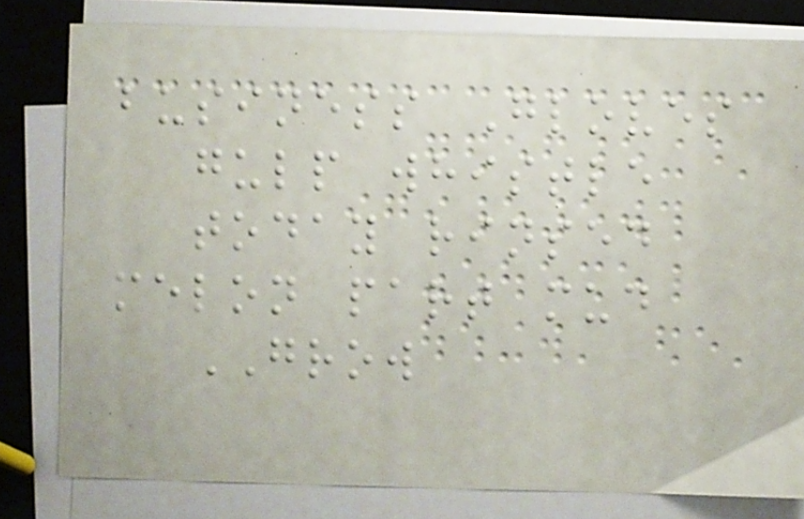business Gloves
gulp whistle
today rinsed
melon part mud
GROW
